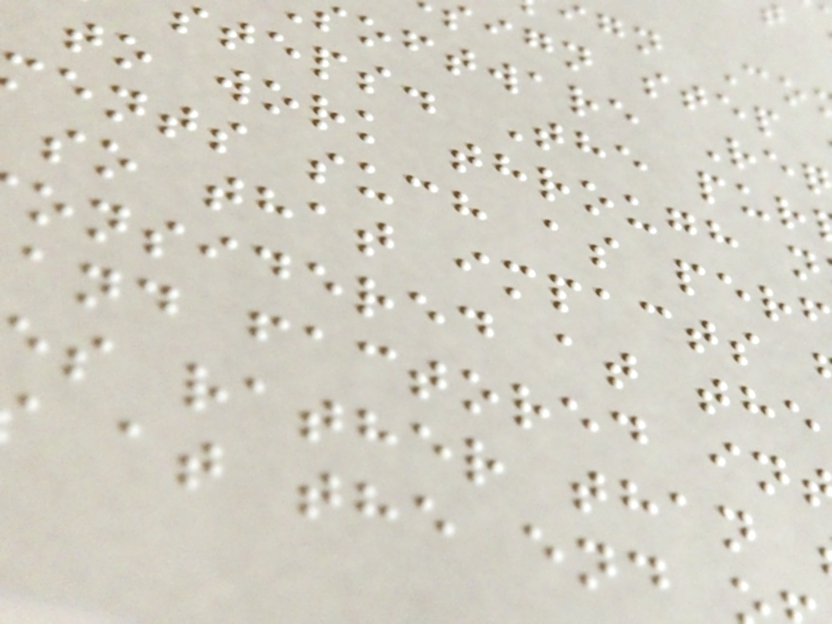oftware Re
teps. The pur
to work through n
ents such as per
so that impacts
onsidered at the
and factored in
es rather than
at the end
